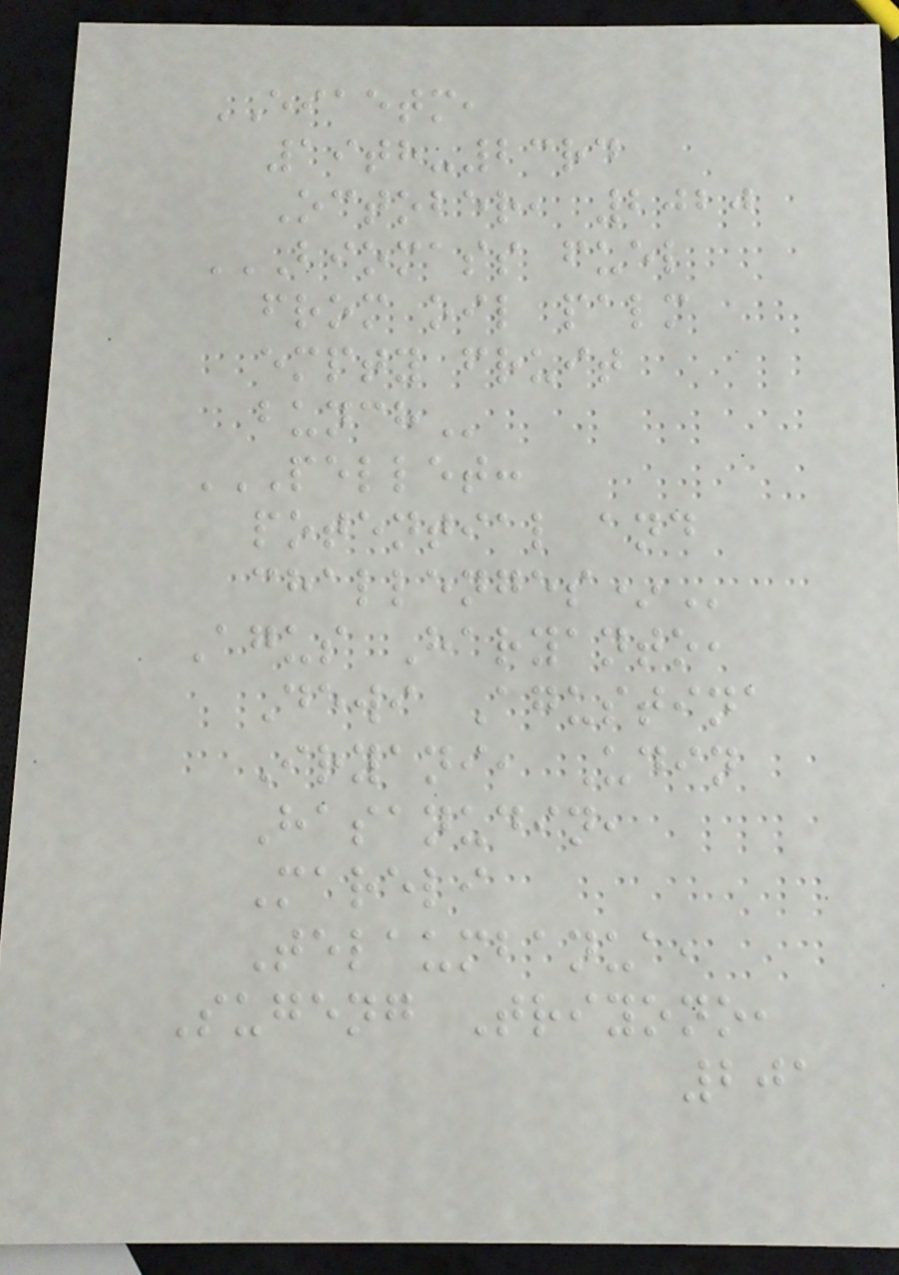EIAETM,
19th-23rd
October, 2020
BIOMASS FUEL
FROM OIL PALM
EMPTY FRUIT
BUNCH
PELLET:
POTENTIAL AND
CHALLENGES*
Agus Haryanto,
Dewi Agustina
Iryani, Udin
Hasanudin,
Mareli
Telaumbanua,
Sugeng Triyono,
201
